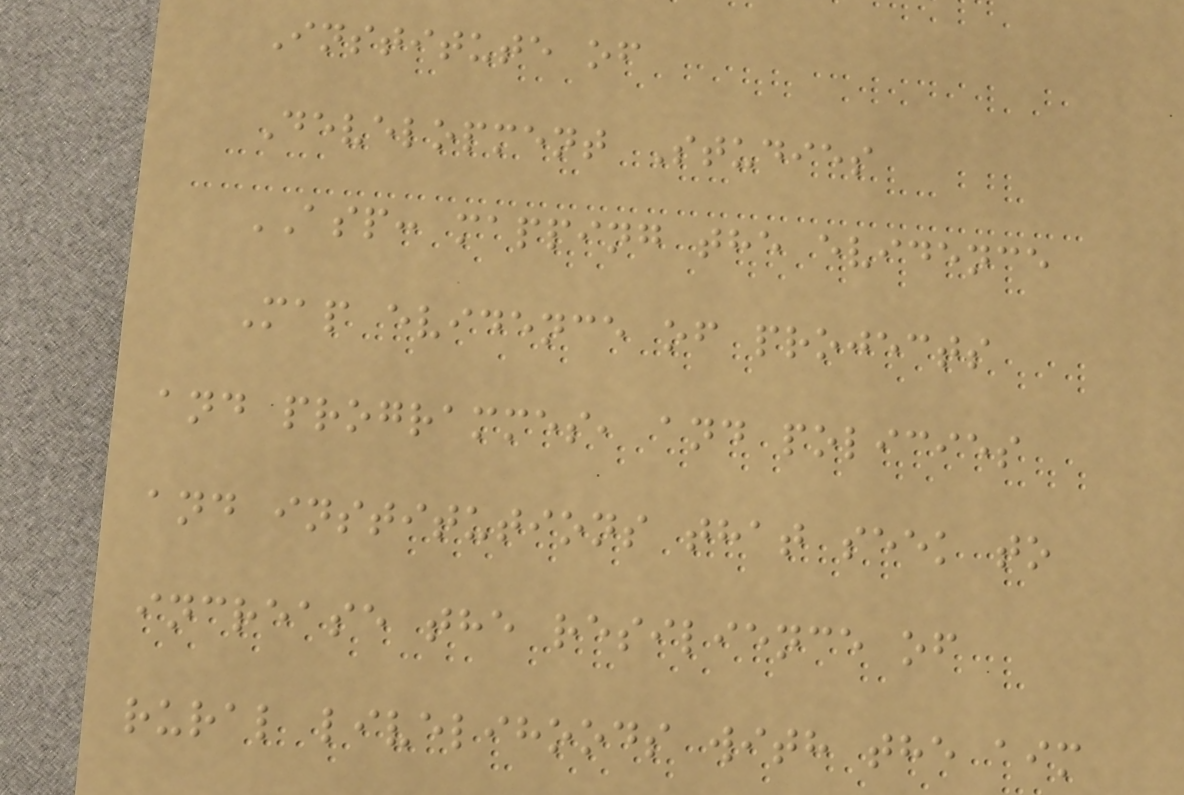Institute of
Development Studies
ASP: mapping the evidence
Map evidence of projects
and programmes, and policies
and institutions that seek to
increase the resilience of
rural livelihoods with the aim
